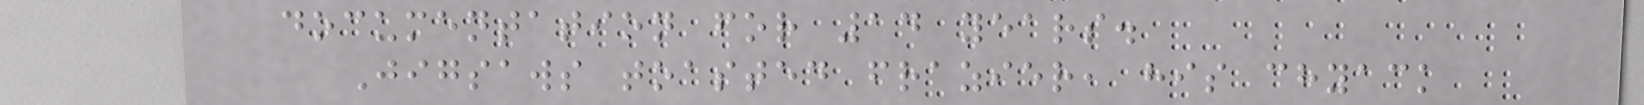documentation for 14 years.
Jigsaws toasted frazier, his chyack
